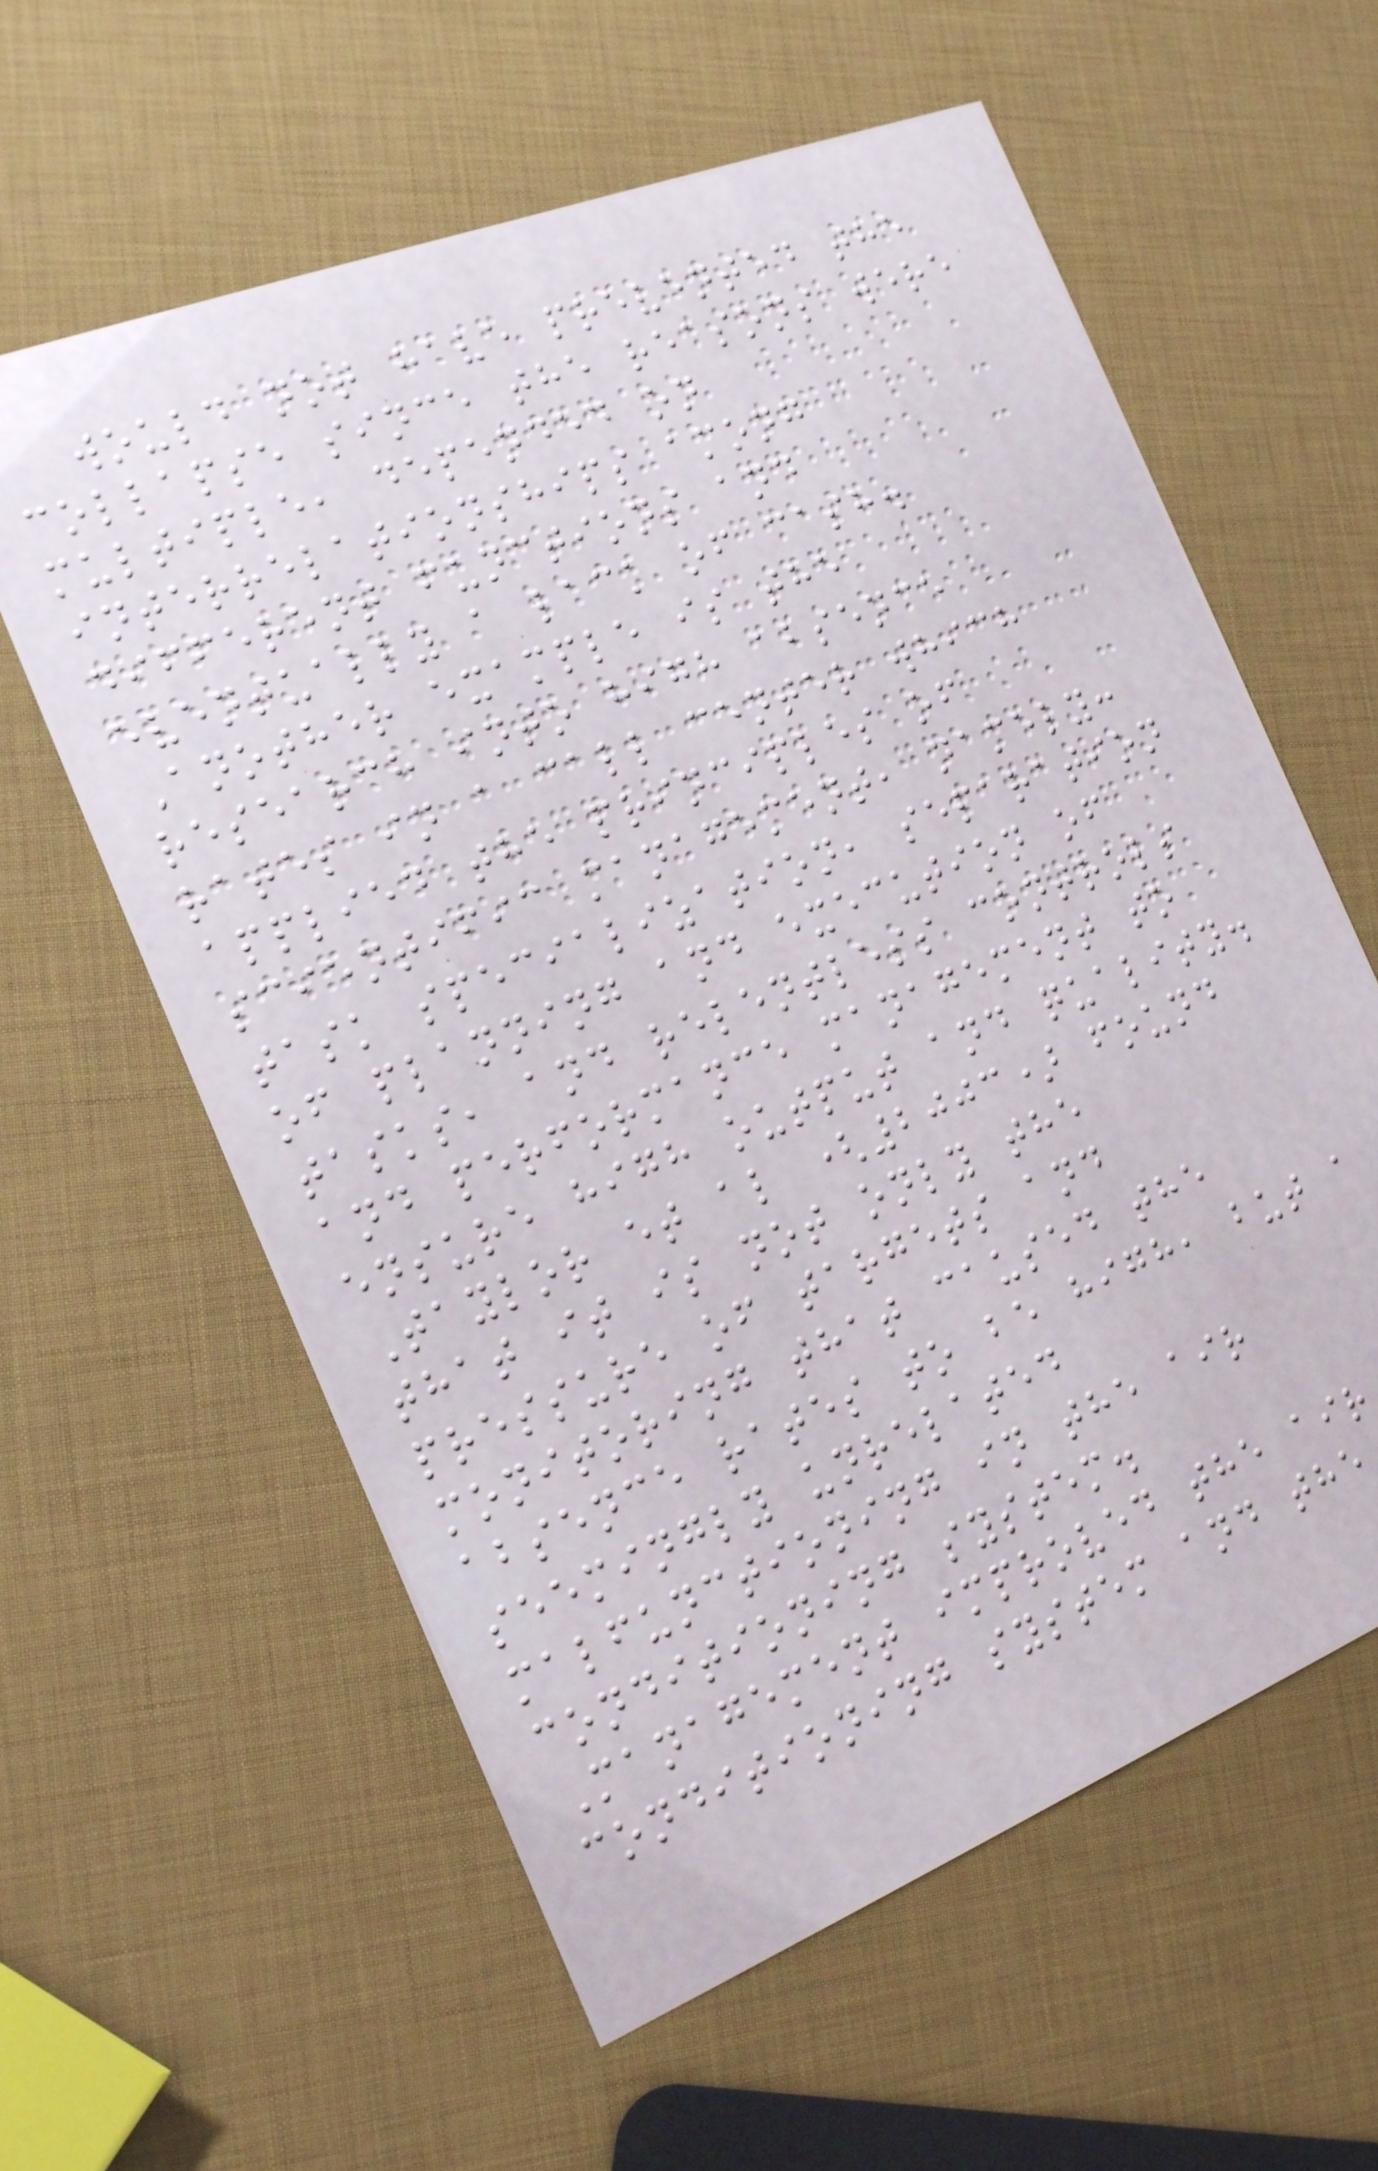would not have prevented the
collapse since the reasons were
multiple, depended on
interrelationships among
different functions and
eventually a lack of cash.
Another example is the
research into high absence
rates in a call center which
applied the principles of
scientific management, namely:
task specialization, separation
of planning and execution of
tasks, and relentless controls
and performance management to
ensure high output and quality.
Taylor et al (2003) found
that it is not only the
pressure of targets and
monitoring that caused the
absence rates to be high, but a
seemingly unrelated
malfunctioning in the air
conditioning system.
Management improved the air
conditioning system and the
